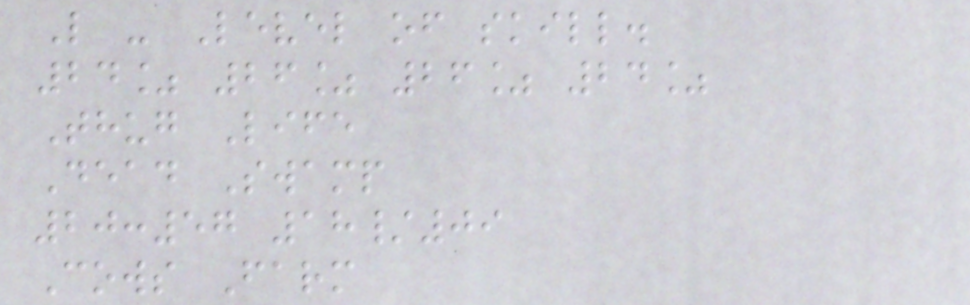L - Level of skill.
24% 26% 26% 24%
Thug Life
Dead Swamp
20:57 18/09
Cows Farm
